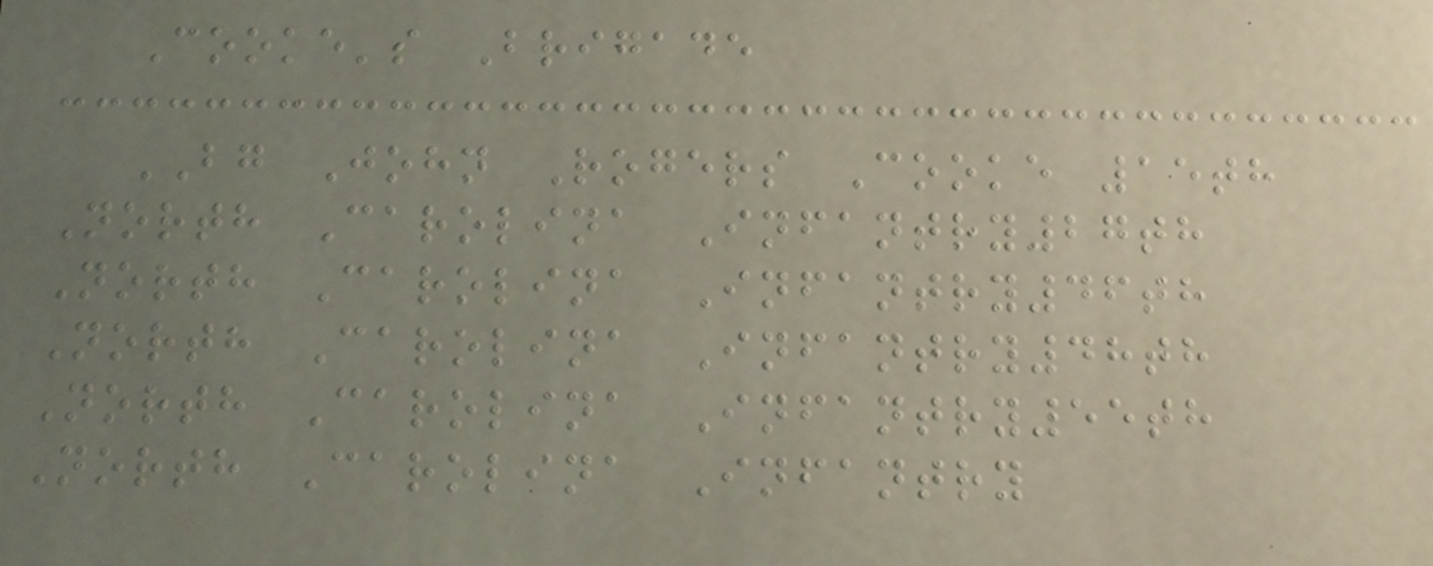Cooke's Brigade
BG John Rogers Cooke 15th
North Carolina Infantry27th
North Carolina Infantry46th
North Carolina Infantry48th
North Carolina Infantry55th
North Carolina Infantry
